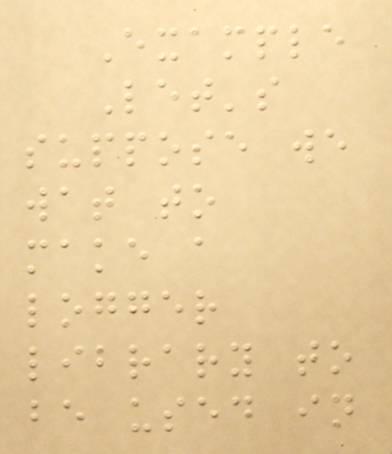Example
Let's
suppose we
wat to
make a
logger
library to
be used in
